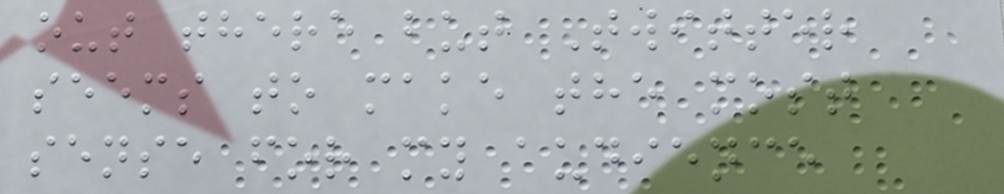out there but Twitter
seems to make the most
sense for my audience
